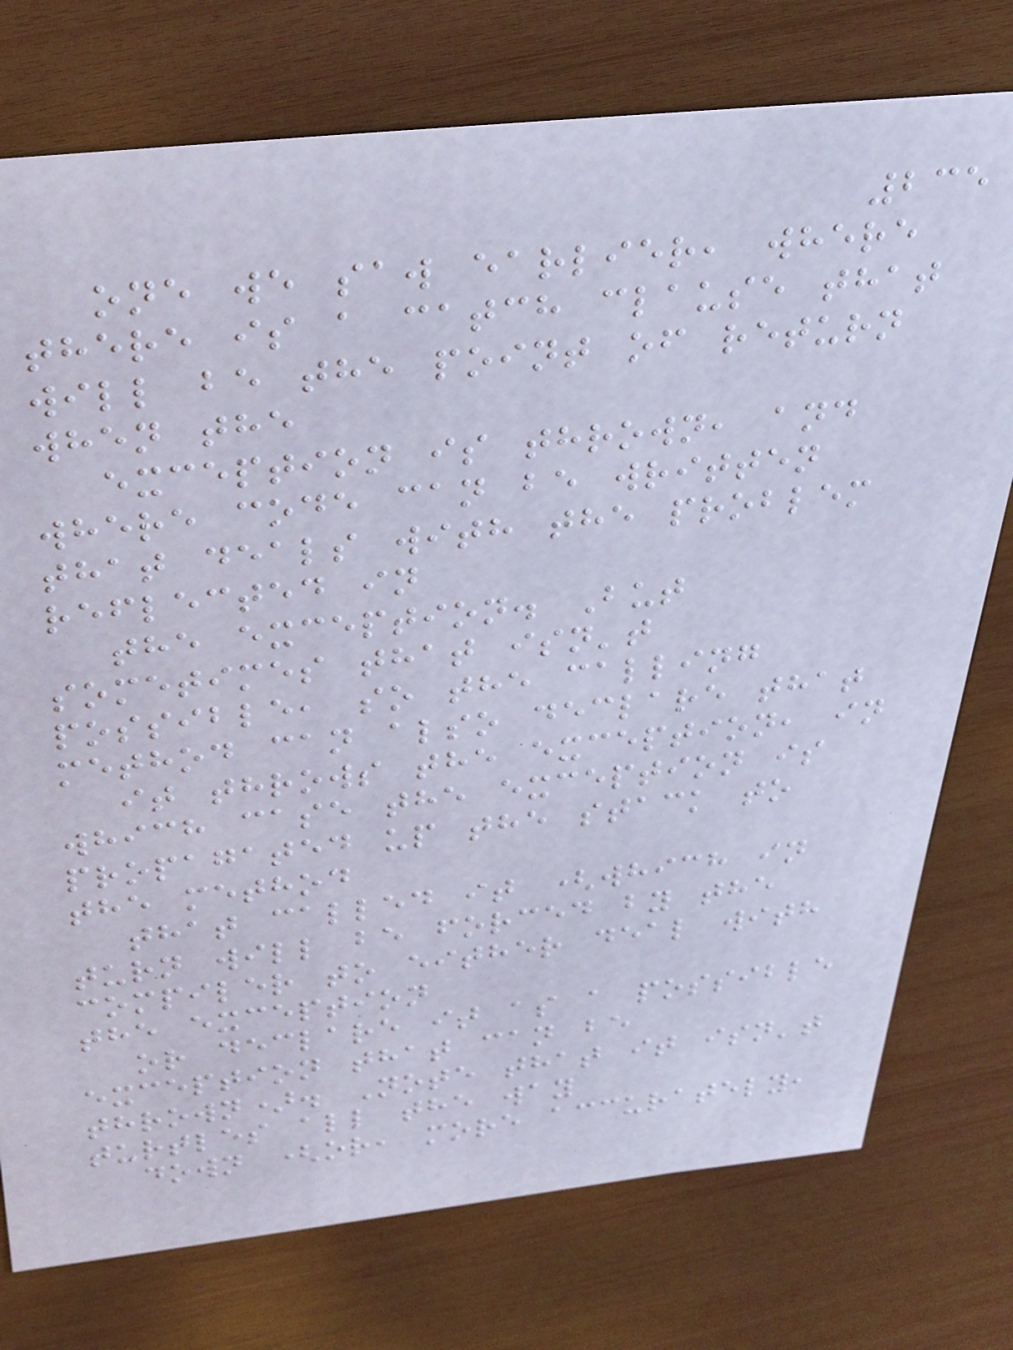235
one we saw earlier, where
there is a catch clause that
will be the point of return
when the
exception is thrown, and
where code can be written
that deals with the problem
reflected in
the exception. But
sometimes that isn't
possible, so the calling
method can also declare that
it throws the exception, in
which case the exception is
propagated up the stack to
the method
that called it (which in
turn will be forced by the
compiler to either deal with
the exception
or declare it as a possible
exception that can be
thrown). Note that it isn't
turtles all the way
down (or, more accurately,
